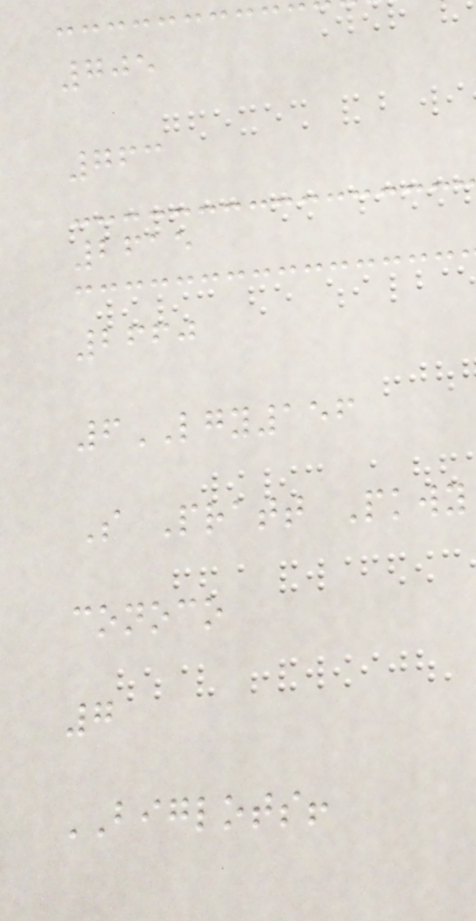705
763
2615
2660
6LGY156
S Pratt Pkwy
conoco
7
BIGLOTS!
